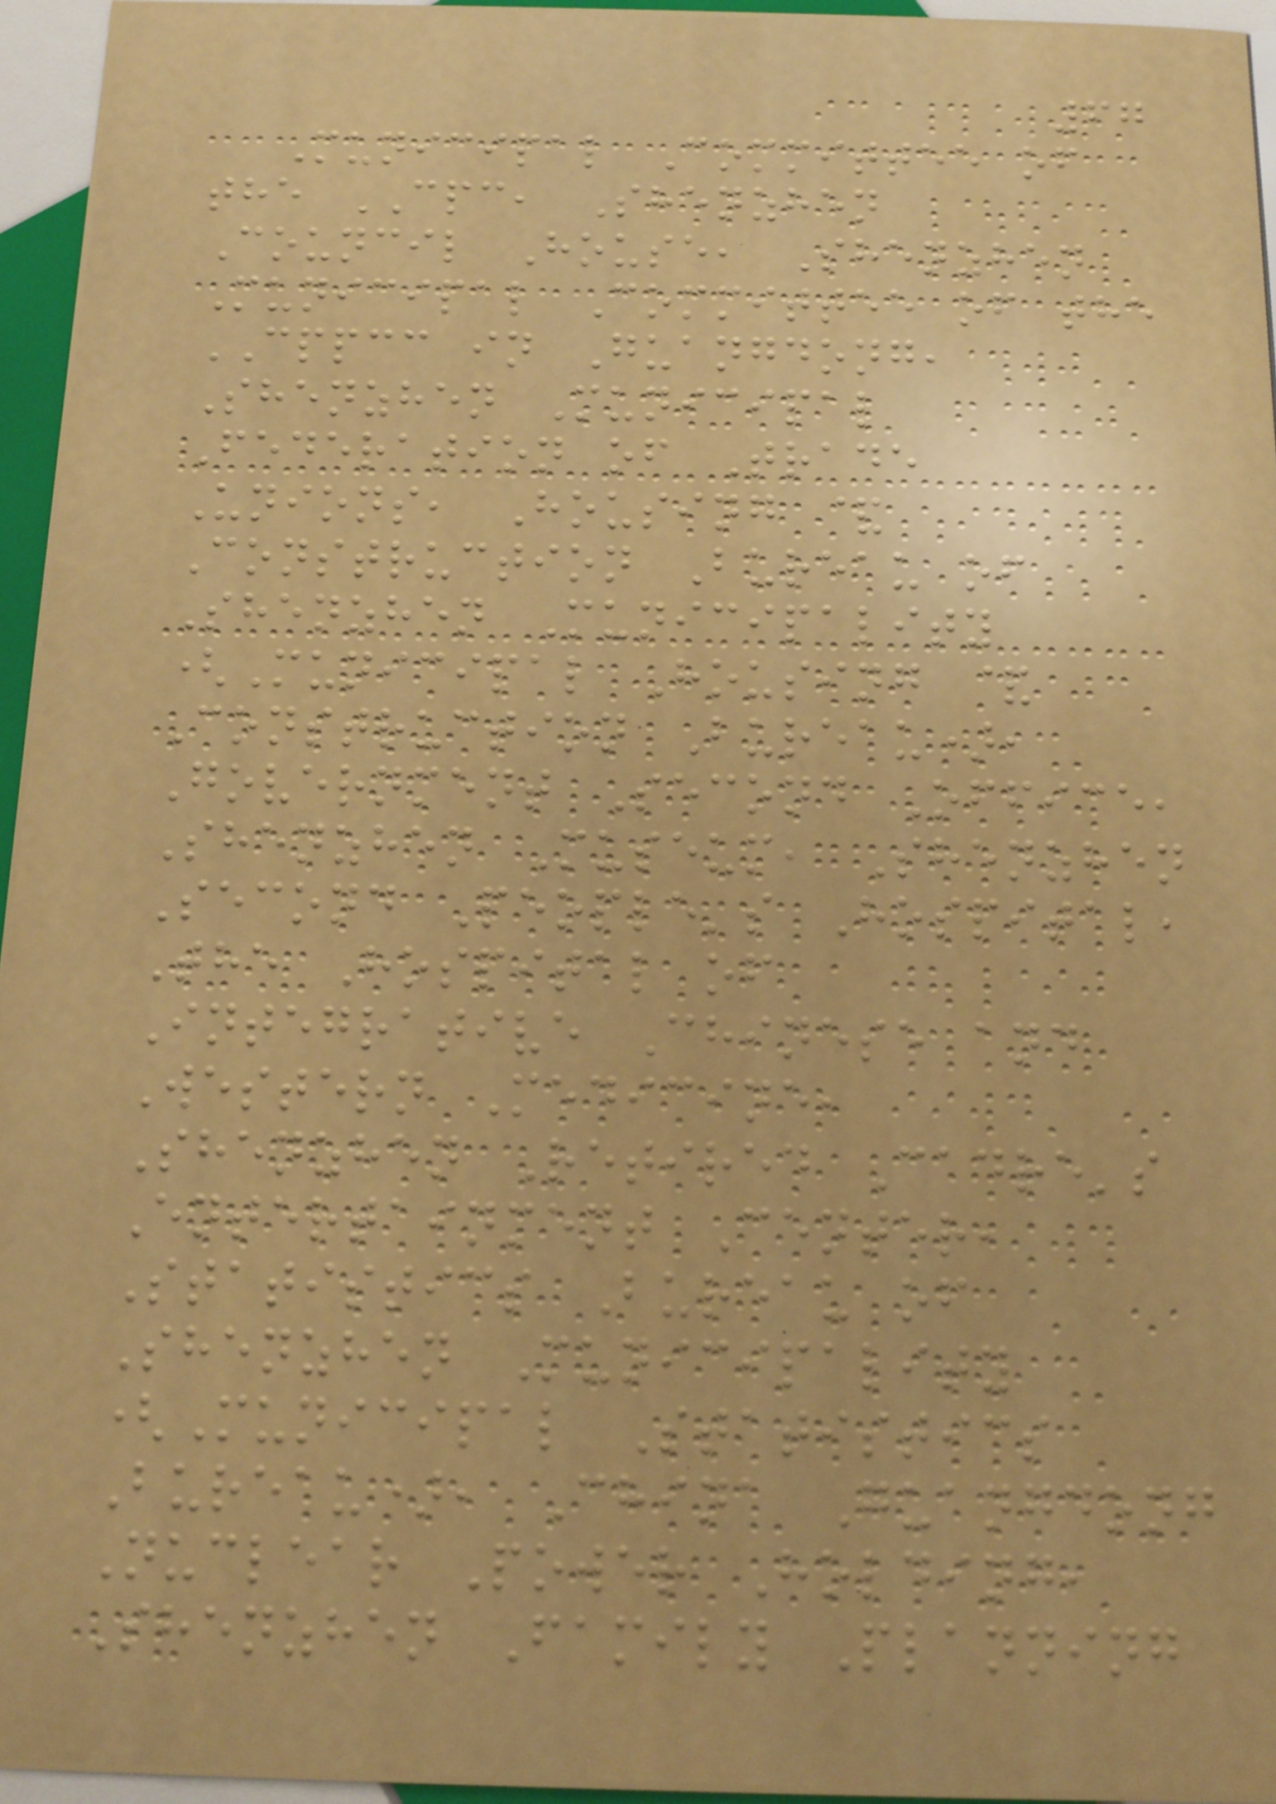67
Municipal Committee of
the CPC, Shenzhen
Council House, Shenzhen
Municipal Committee of the
CPPCC in Guangdong,
Shenzhen Municipal
Federation of Trade
Unions, Housing &
Construction Bureau of
Shenzhen Municipality
(Municipal Housing &
Construction Bureau),
Government Second Office,
Shenzhen Museum, Shenzhen
Second People's Hospital,
The Hospital of
Integrative Chinese and
Western Medicine,
Shenzhen Retired Cadre's
Entertainment Center,
Statistics Bureau of
Shenzhen Municipality
(Municipal Statistics
Bureau), China Guangdong
Nuclear Power Holding,
Shenzhen Family Planning
